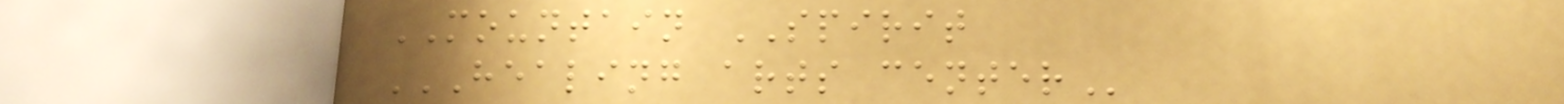MOUNTAIN SPIRIT
HEALING ARTS CENTER
